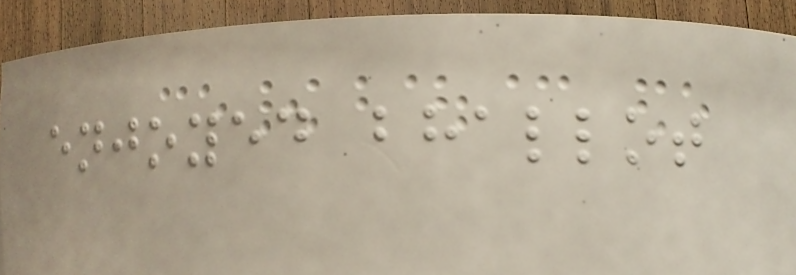enjoyed bhallot
